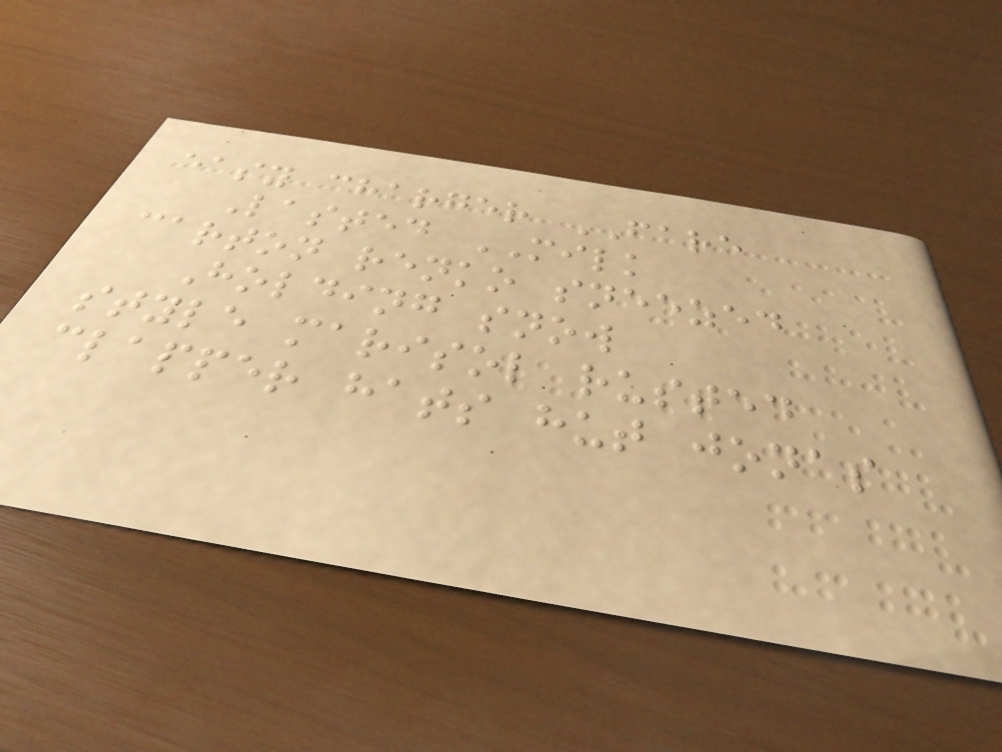easy charger FARE
Lasted MILK
carton renko sneezed
Holding snow
style marisol rusted
clapper hats hut jonas
